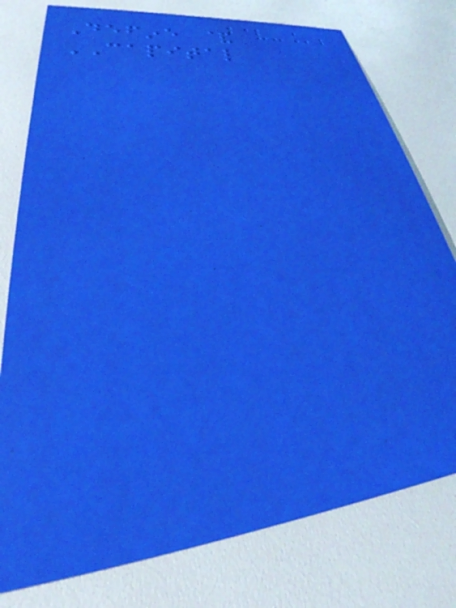Define &
CAPITAL
